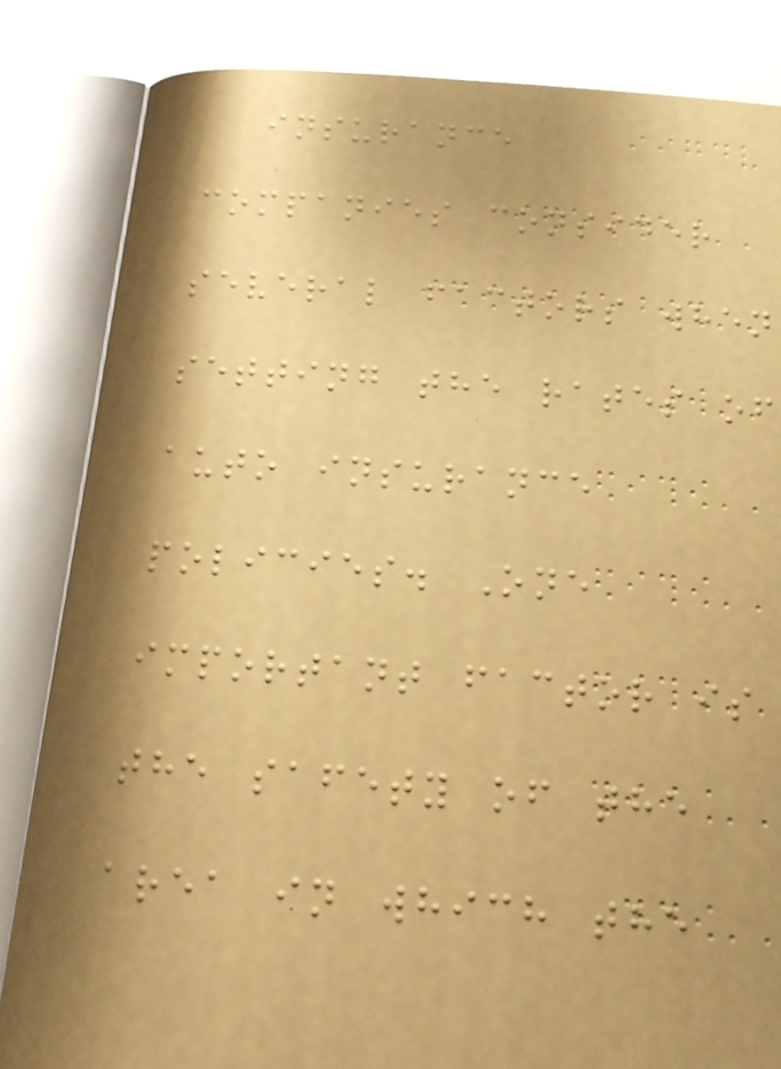insurance
companies consider
several factors when
setting the rates of
auto insurance
policies. One
important factor is
the safety of the
area in which the
